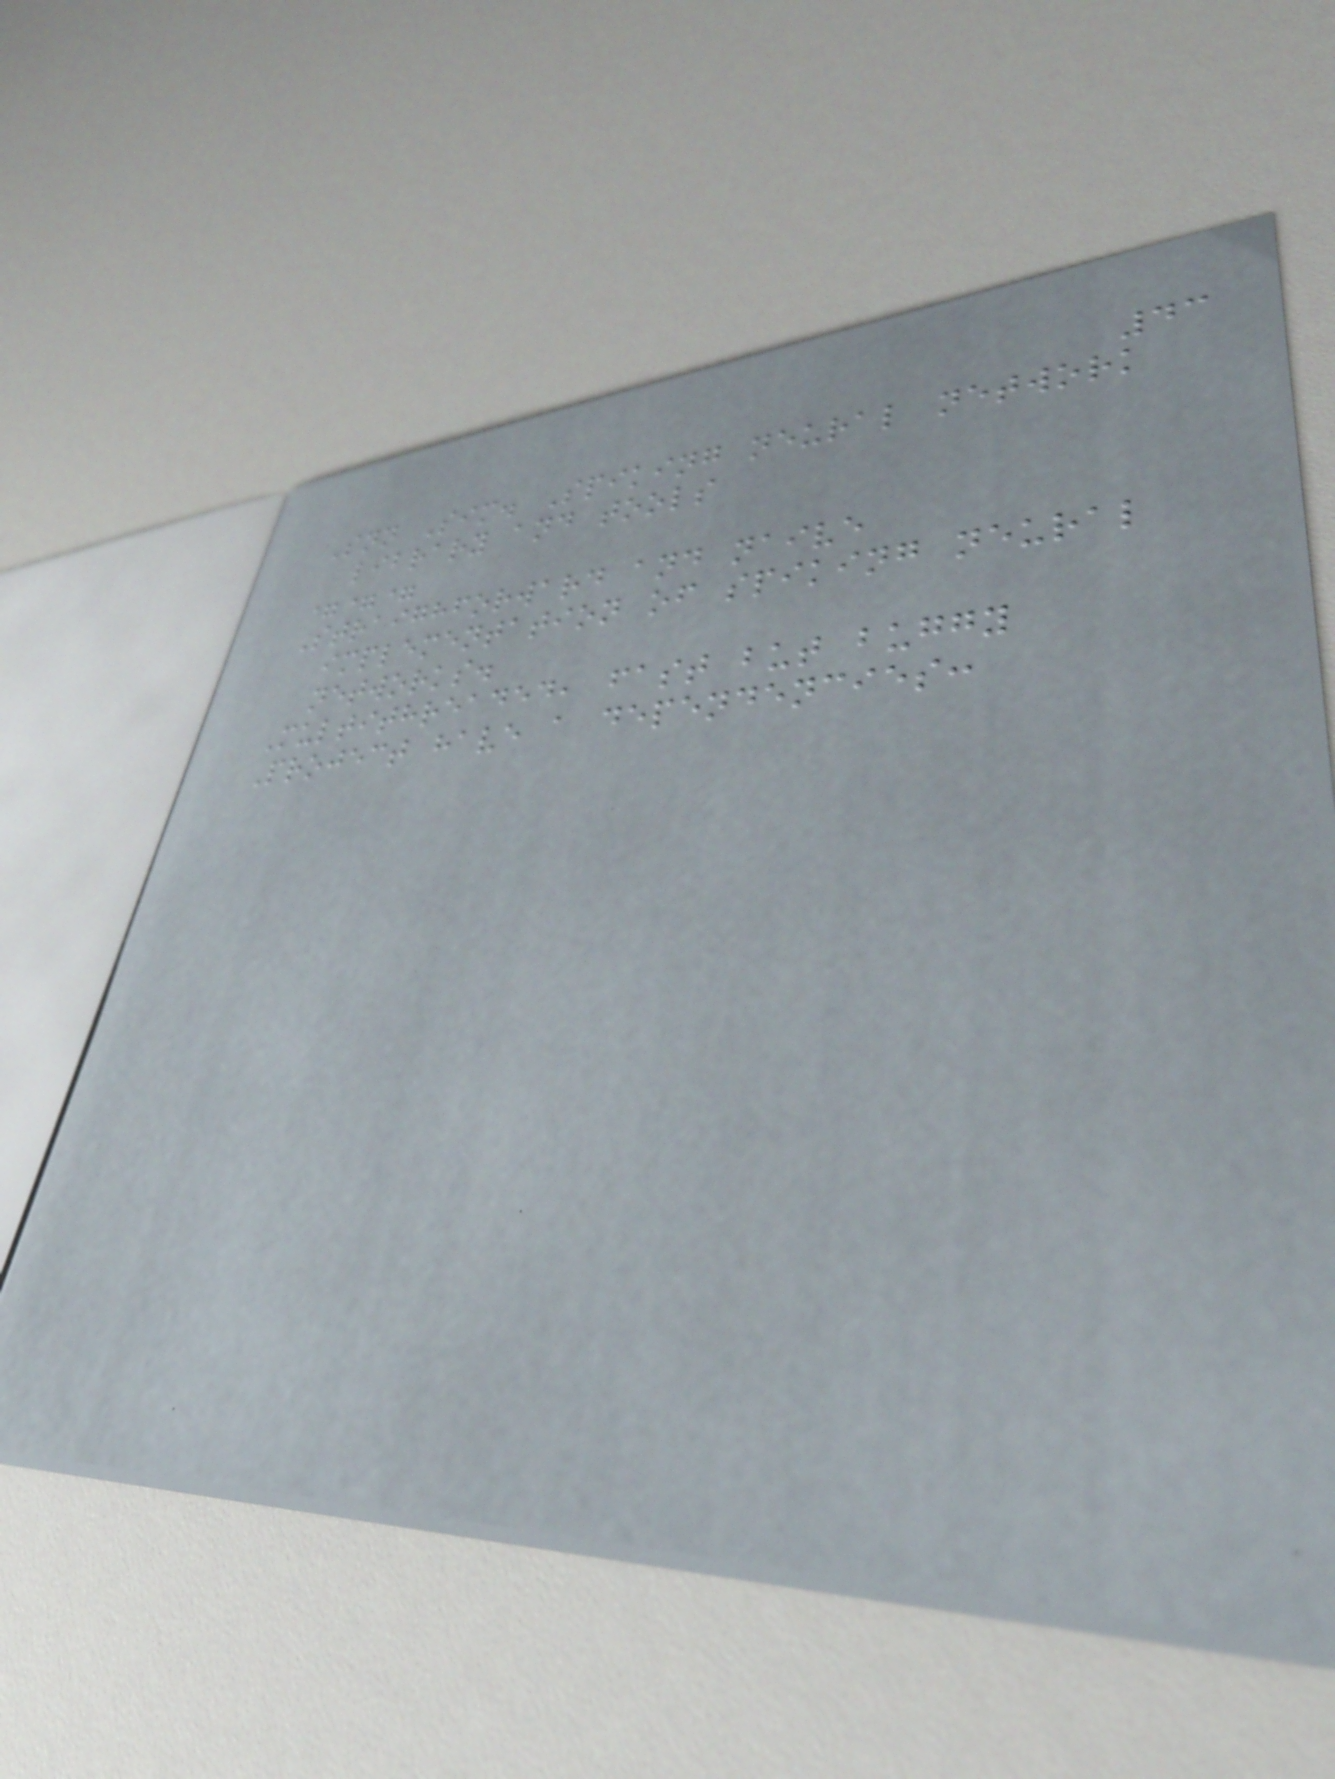43
Snn Sim. Spiking neural network
library and tools
===
Straighforward and naive
implementation of spiking neural
networks.
Multithreaded, fast but buggy
Project have a dependencies:
